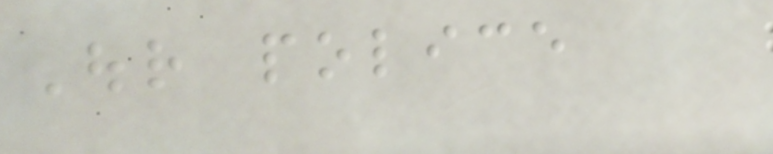Our police
